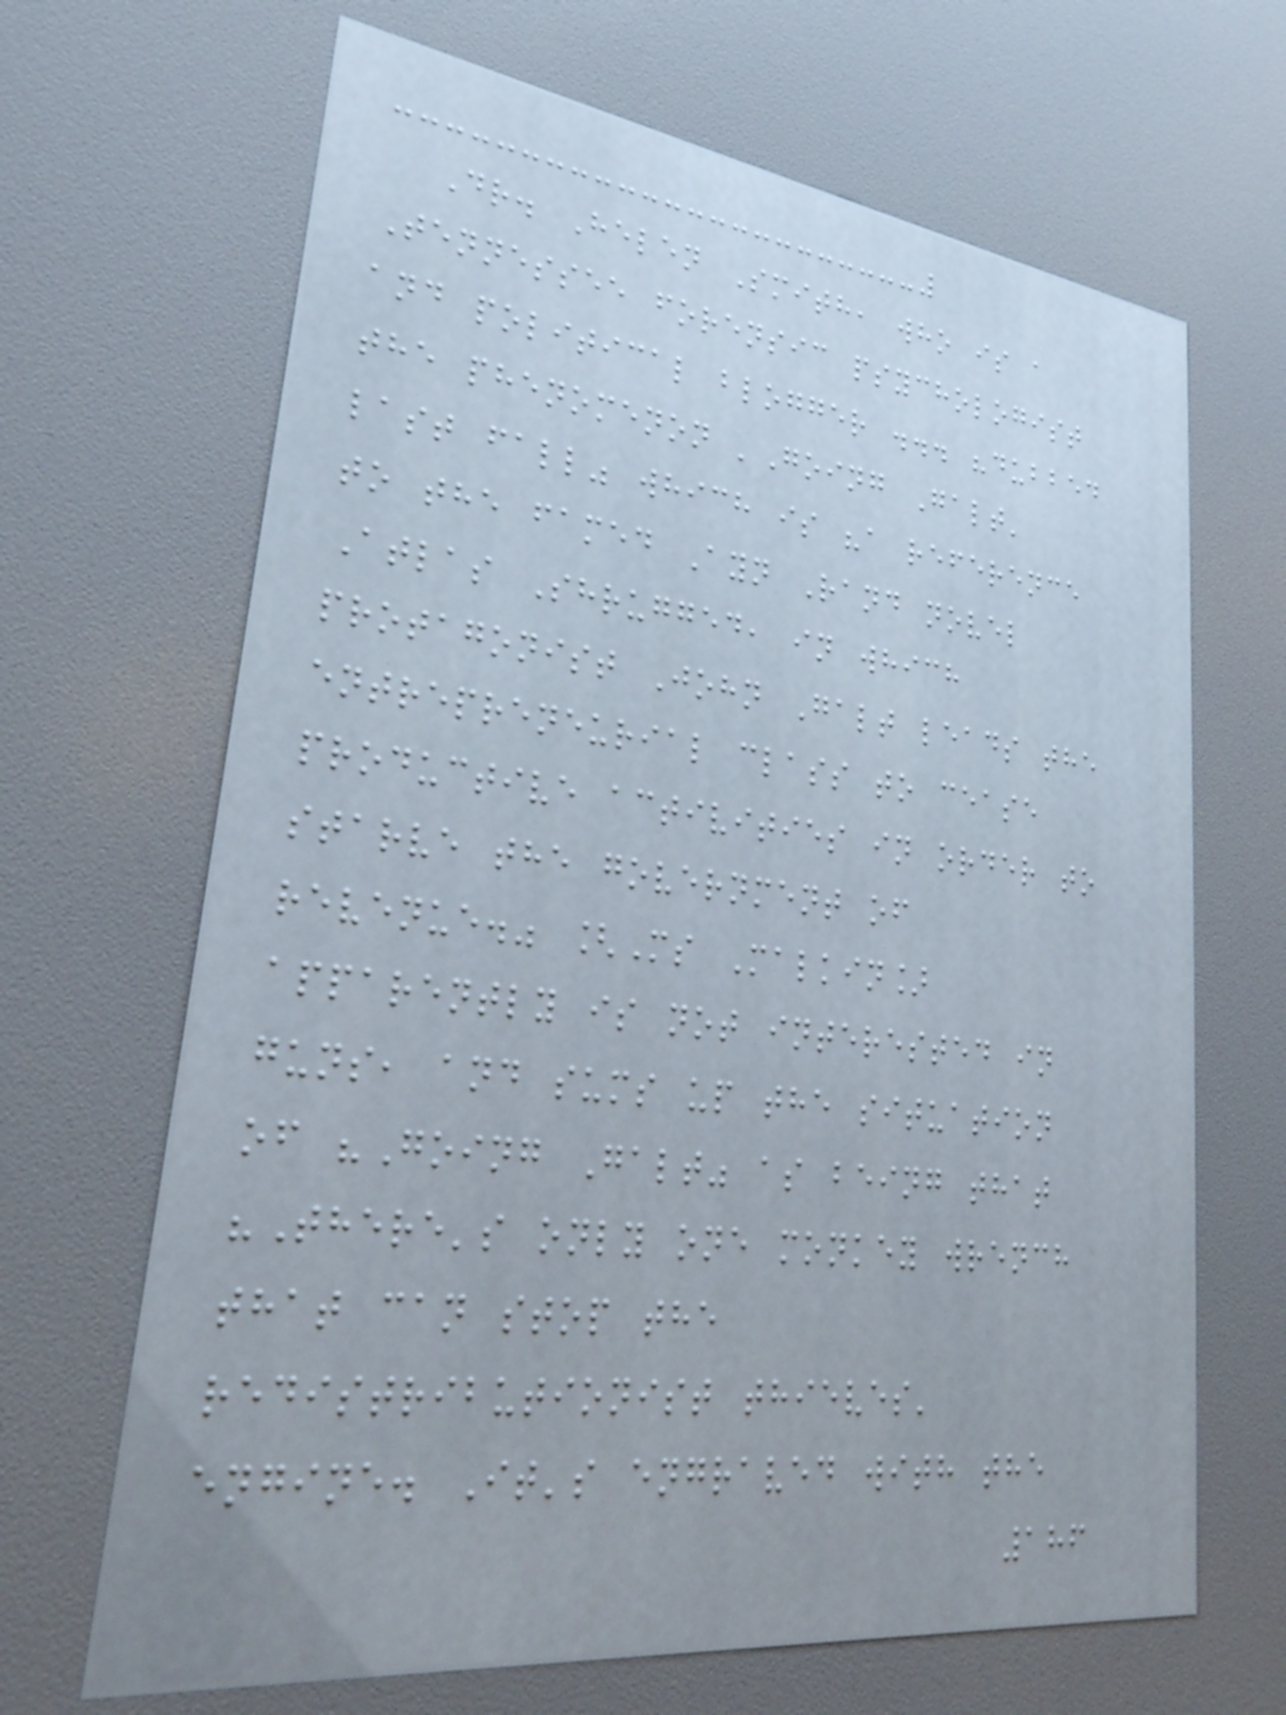Dr. Helen Smith, who is a
Tennessee forensic psychologist
and political blogger ... "dubbed
the phenomenon 'Going Galt'
last fall" which is "a reference
to the famed Ayn Rand novel
Atlas Shrugged, in which
protagonist John Galt leads the
entrepreneurial class to cease
productive activities in order to
starve the government of
revenue." [Ms Malkin]
apparently is not interested in
guns, and sums up the situation
of "Going Galt" as being that
"There's only one monkey wrench
that can stop the
redistributionist thieves'
engine. It's engraved with the
186
